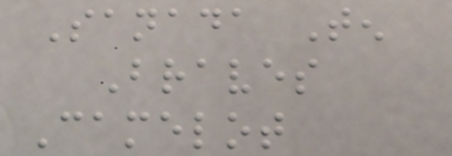Sanada Ten
Braves
Camelot
